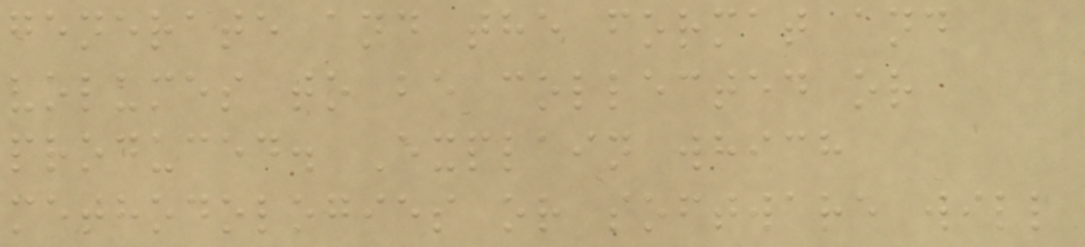generate and the format and
volumes to be collected or
produced. Explain which
methodologies or software will
